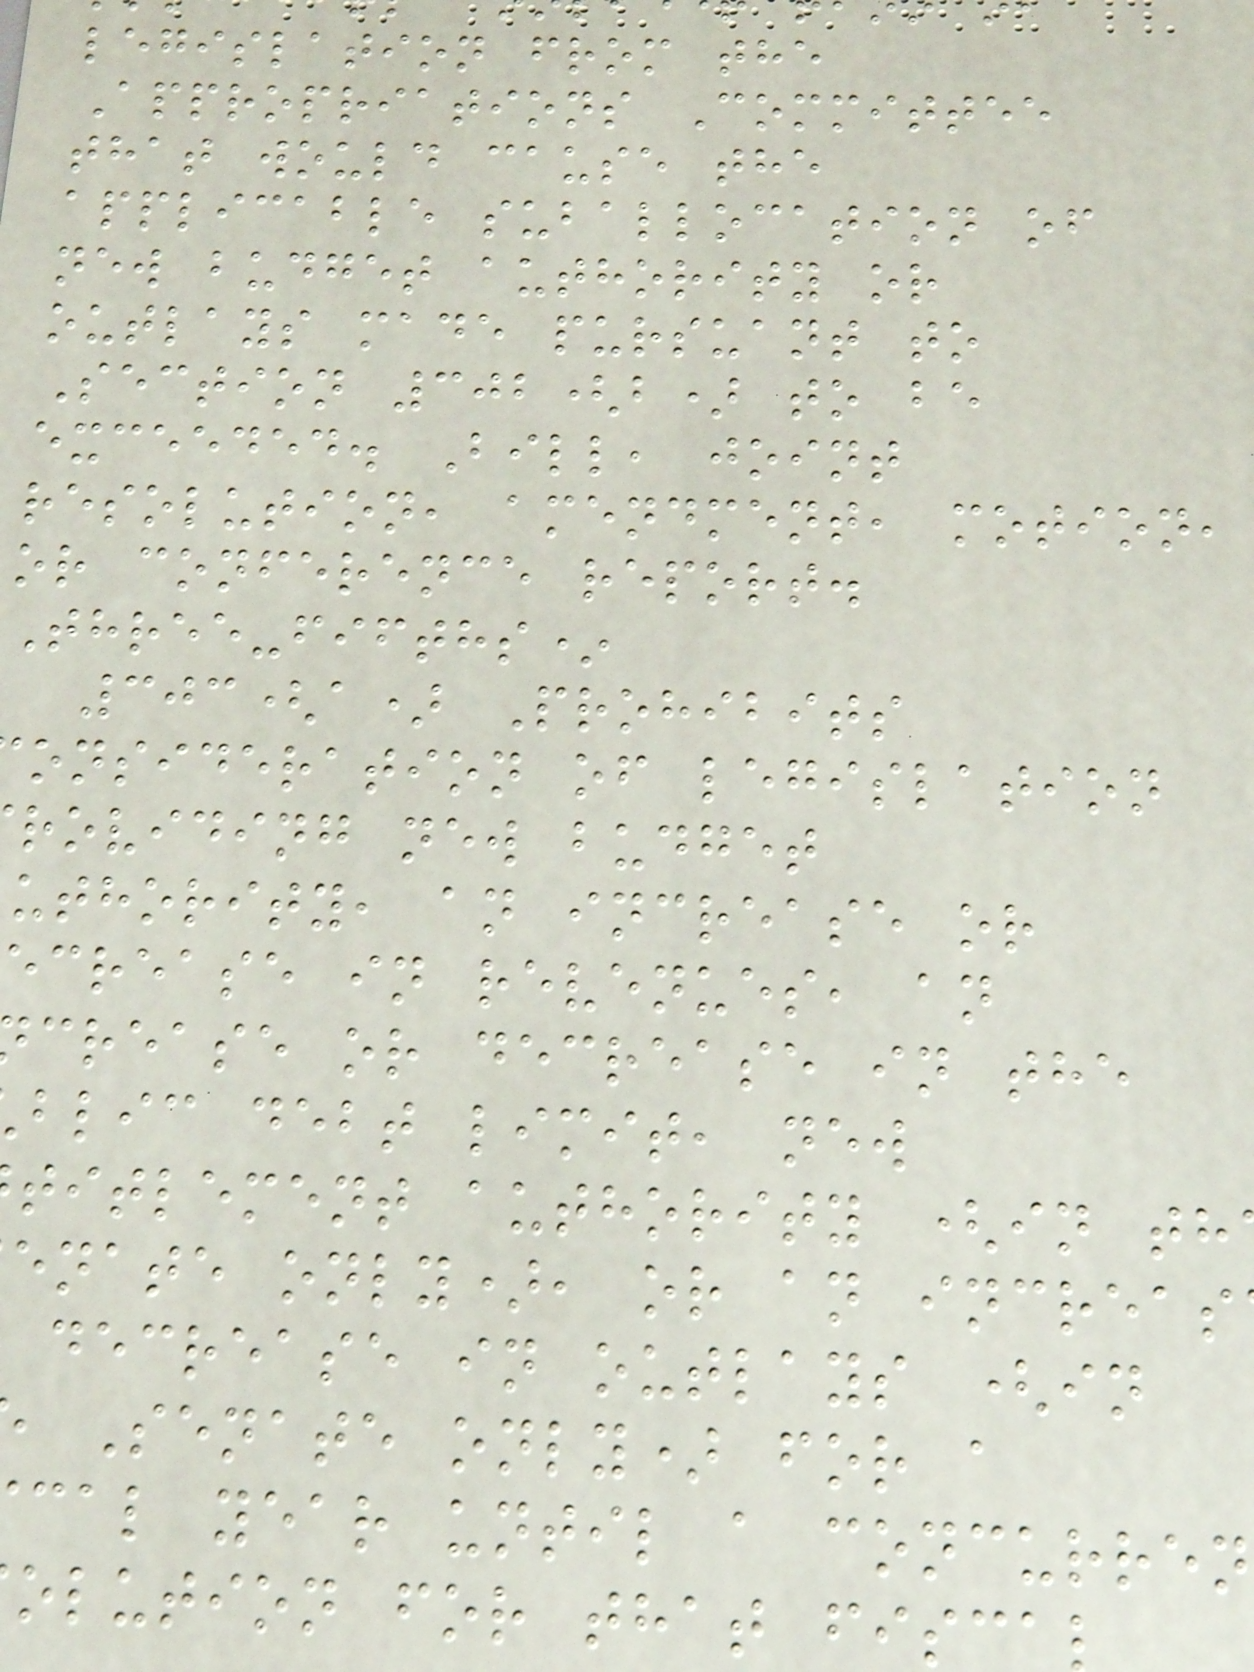legislation from the
Appropriations Committee
that would cause the
applicable suballocation of
new budget authority or
outlays made pursuant to
Section 302(b) to be
exceeded. Bill, joint
resolution, amendment, motion,
or conference report.
Three-fifths*
303(a) Prohibits
onsideration of legislation
roviding new budget
uthority, an increase or
ecrease in revenues, an
crease or decrease in the
blic debt limit, new
titlement authority (in th
enate only), or an increas
decrease in outlays (in
Senate only) for a
cal year until a concurren
olution for that fisc
